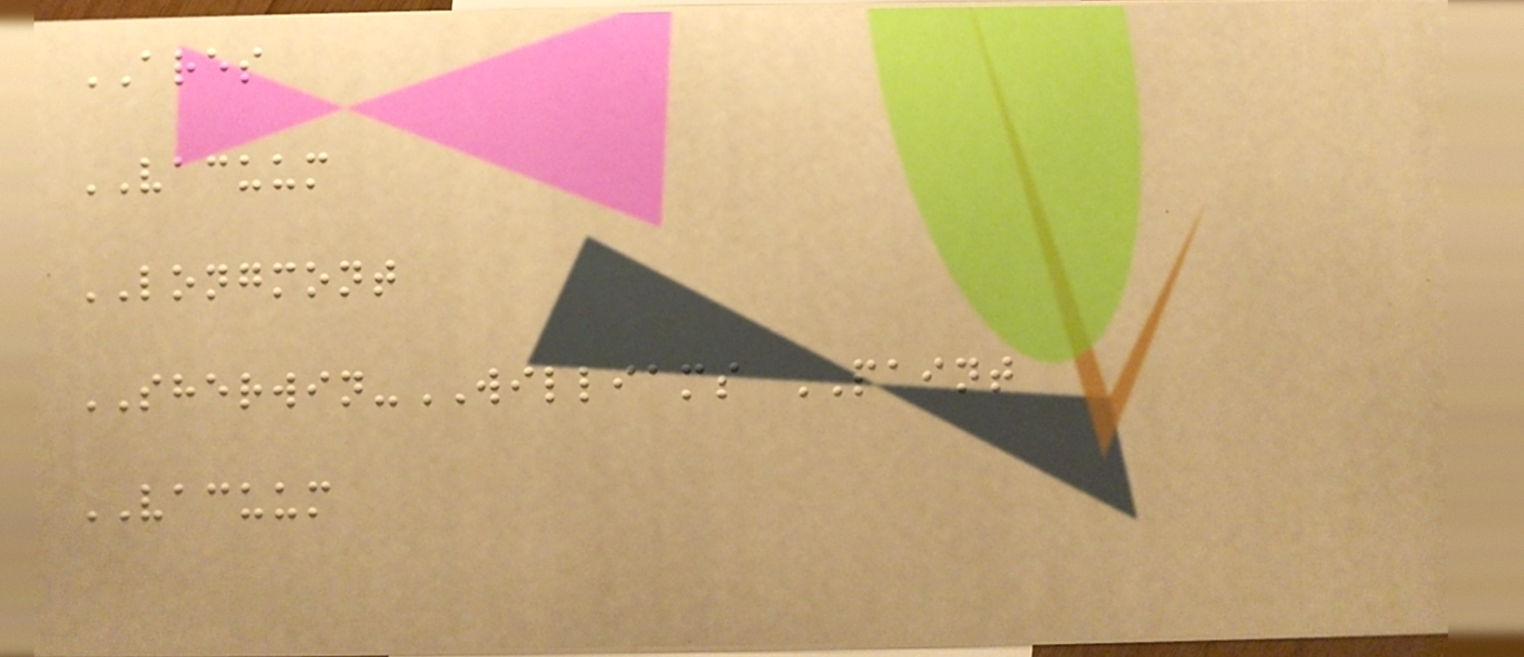ARES
VACUUM
LONGMONT
SHERWIN-WILLIAMS PAINT
VACUUM
